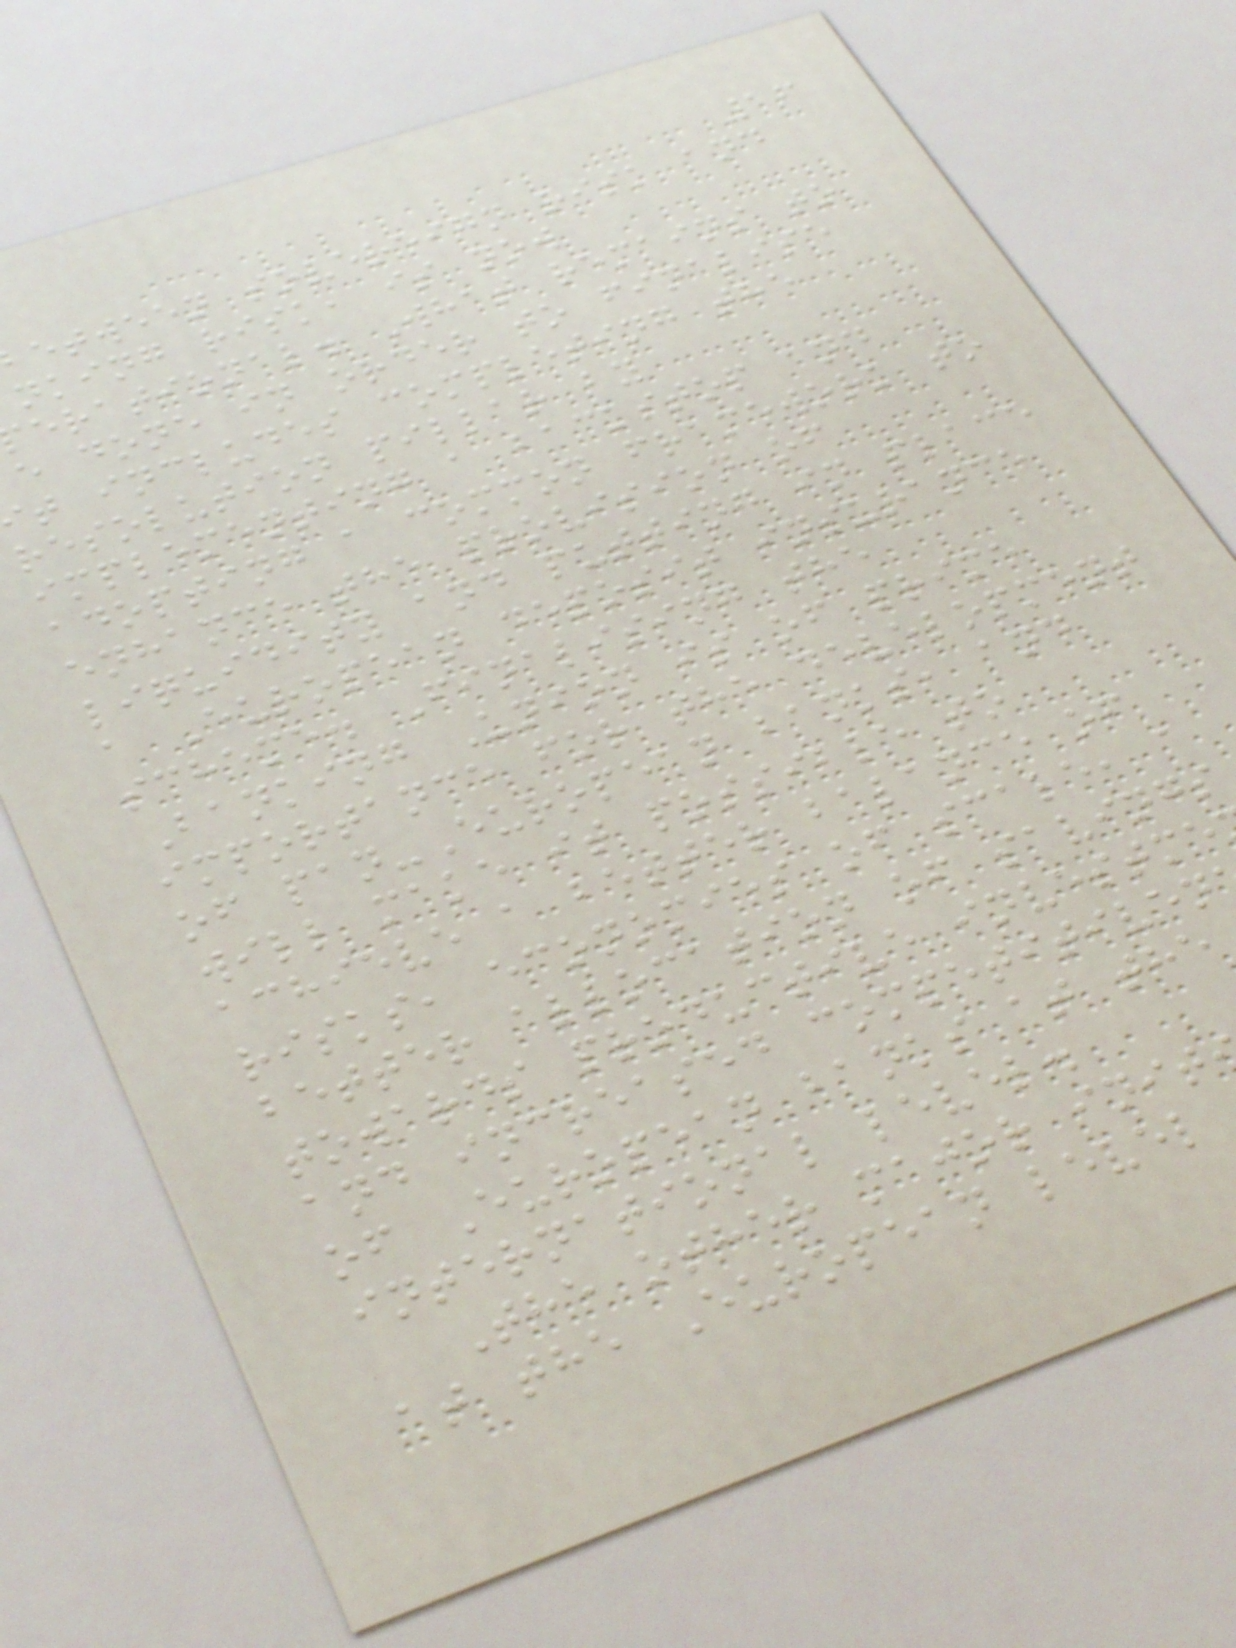16
etween sovereign risk and
nking risk, is now
erational. What remains to
e done in order to finalise
t includes completing the
resolution pillar by
implementing a backstop and
adopting a common framework to
enhance the provision of
liquidity and putting in place
a European deposit insurance
scheme. Finalising the
Banking Union is of prime
importance for the development
of pan-European banks, and
will make it possible to
achieve a better balance of
risks, economies of scale, a
better allocation of savings
towards productive investme
and increased competitiven
of European banks at the
international level.
The other major init
at the European level
